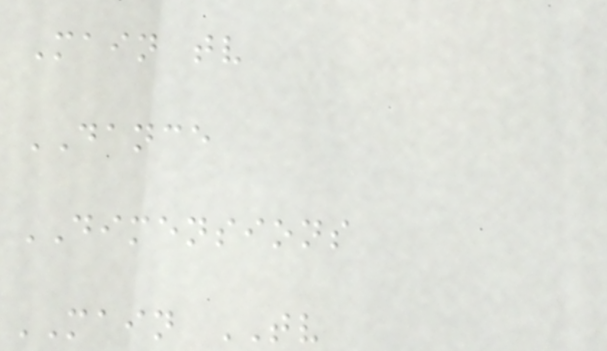Main tv
DANCE
DIMENSIONS
MAIN TV
